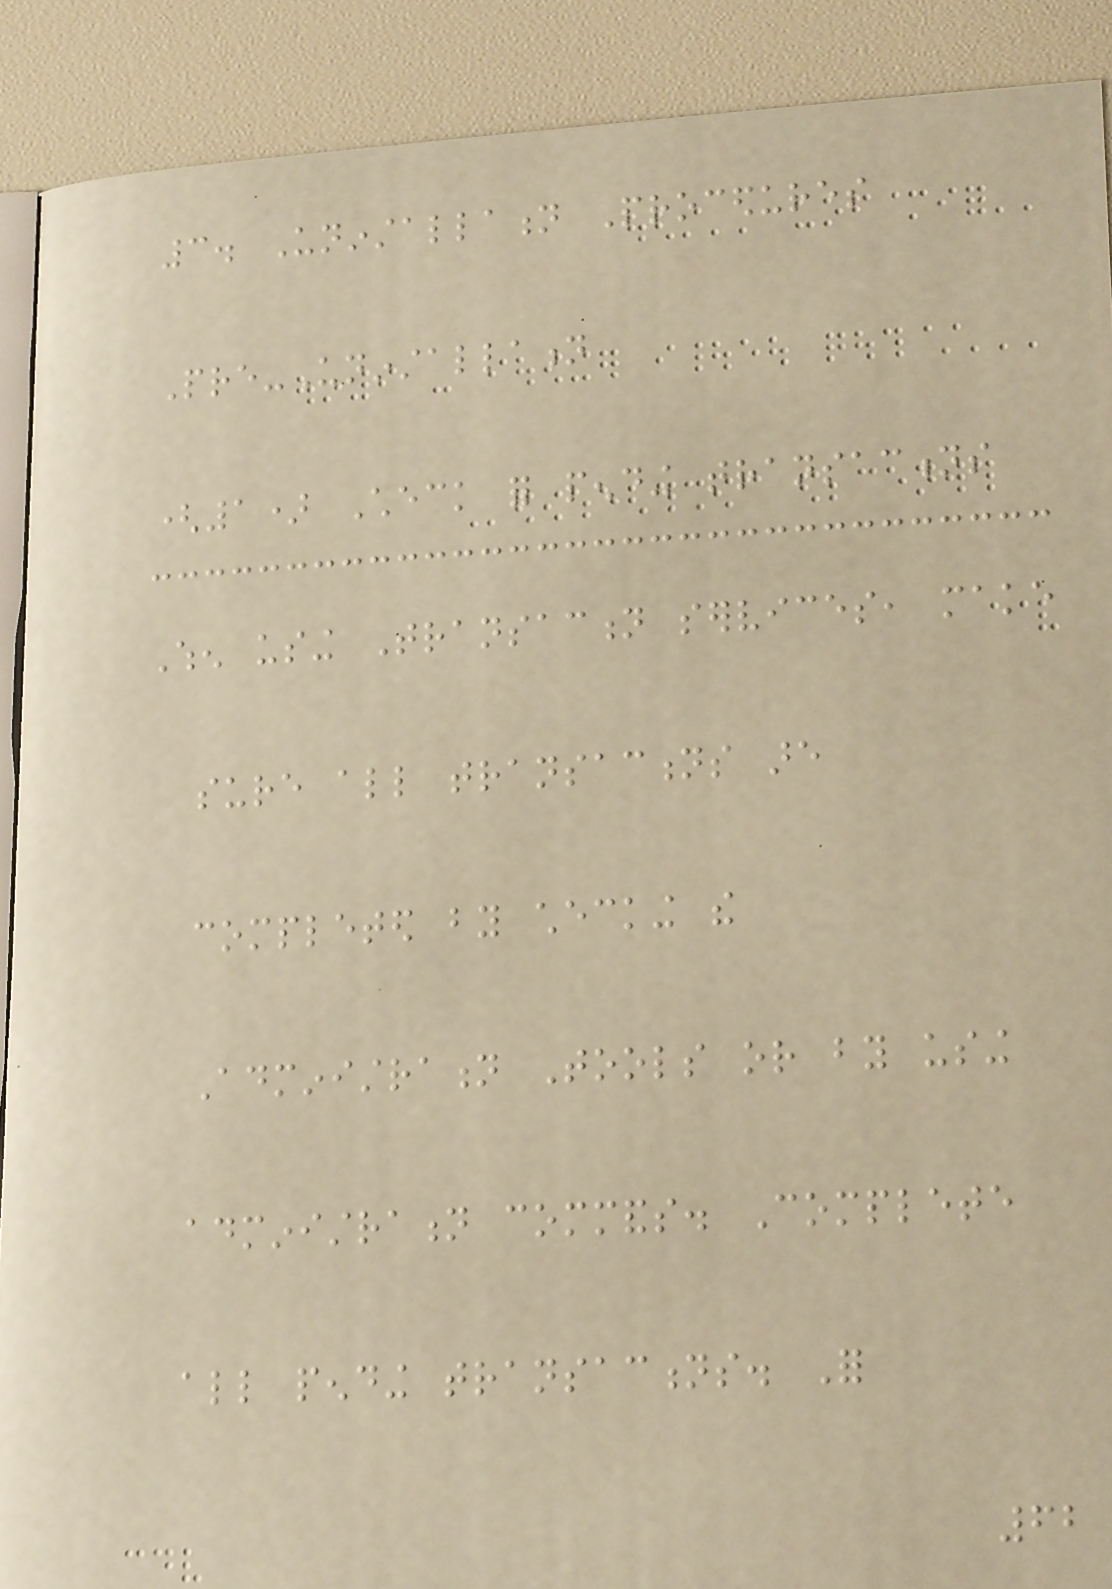3. Uninstallation Procedures
Pre-Uninstallation
(1) Check for pending transactions
When using Transaction services, make
sure all transactions are
completed by checking the
Administration Tools or by using
administration commands. Complete
all pending transactions. For
62
